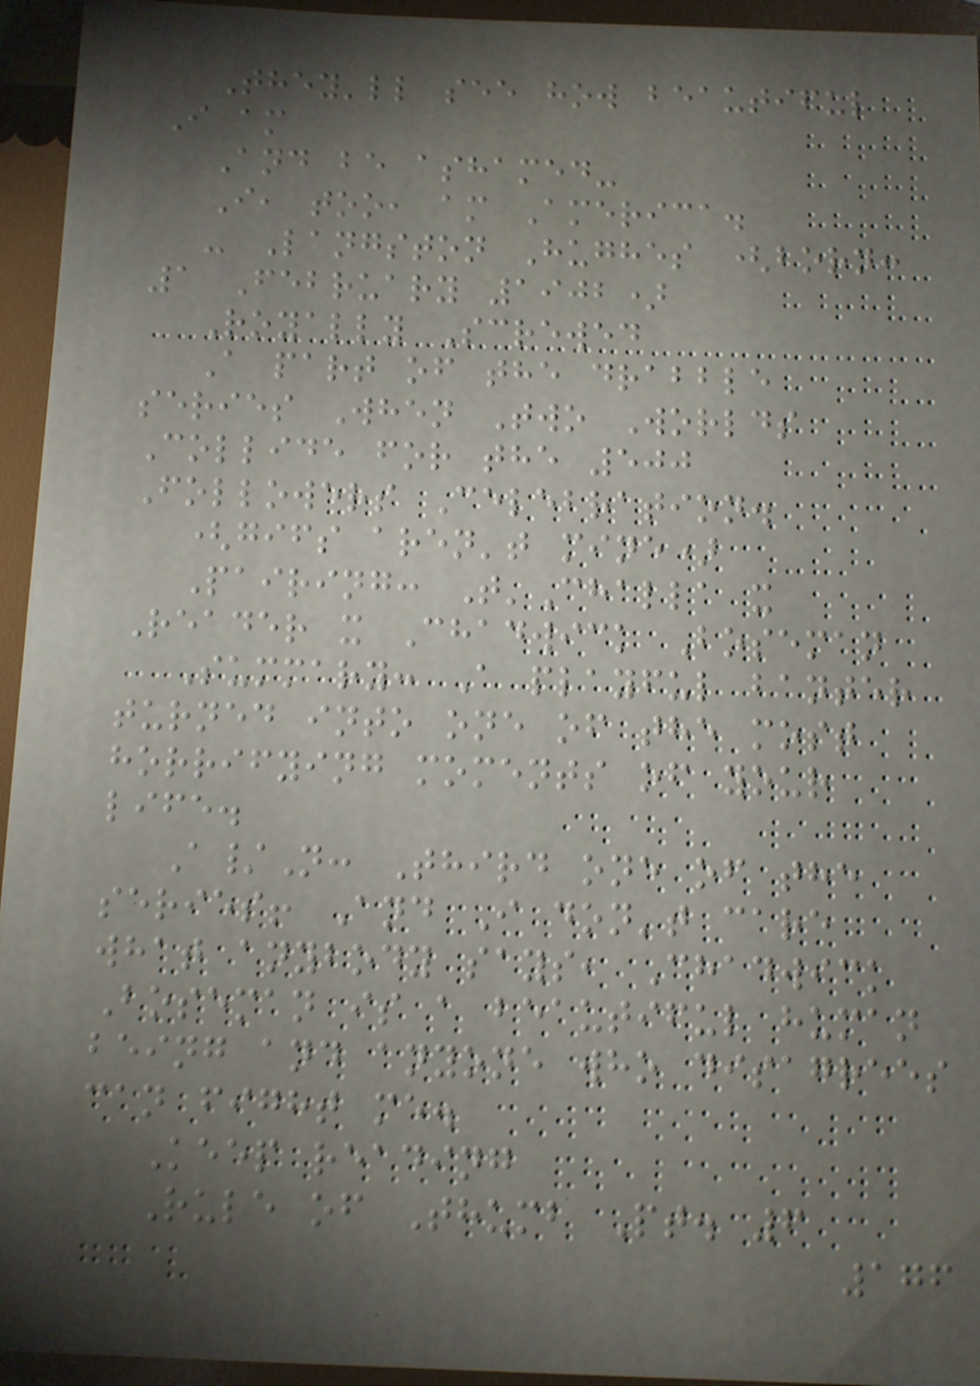They'll see how beautiful
I am
And be ashamed-
I, too, am America.
- Langston Hughes (born:
1 February 1902)
Royally Screwed
A part of the drabble
series When Two Worlds
Collide for the 500
Followers Celebration.
(gifs aren't mine)
Pairing: T'Challa x
Reader x Chadwick Boseman
Summary: A playful banter
turned into one of the most
horrifying moments of your
life.
A/N: Third one of the
series! And I don't care
what anybody says, Chadwick
Boseman is a beautiful human
being and anyone who disagrees
can fight me.
Keep reading
Rule of Thumb Pt. 6
176
